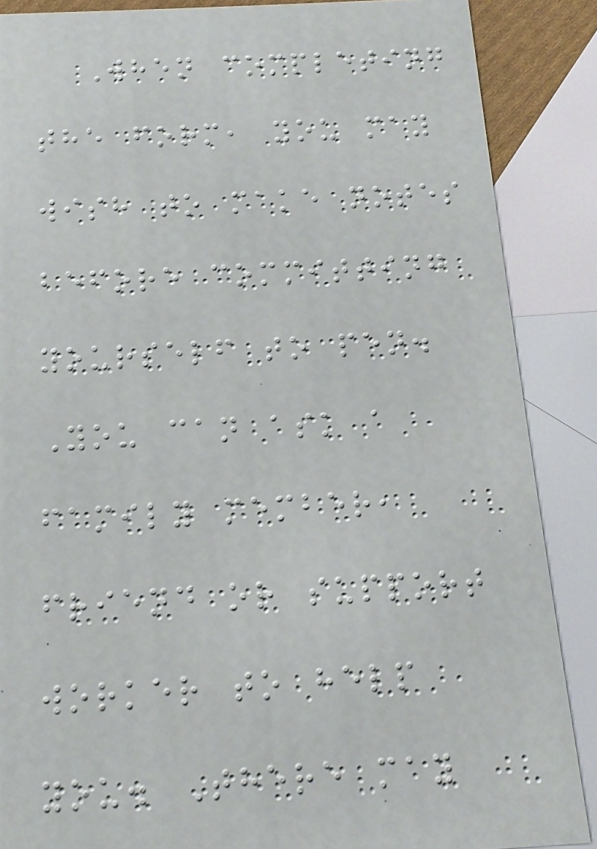When completing
the form, you may
wish to make notes
before committing
yourself to pen.
You can ask a
family member,
friend or support
worker to help
you. There may
